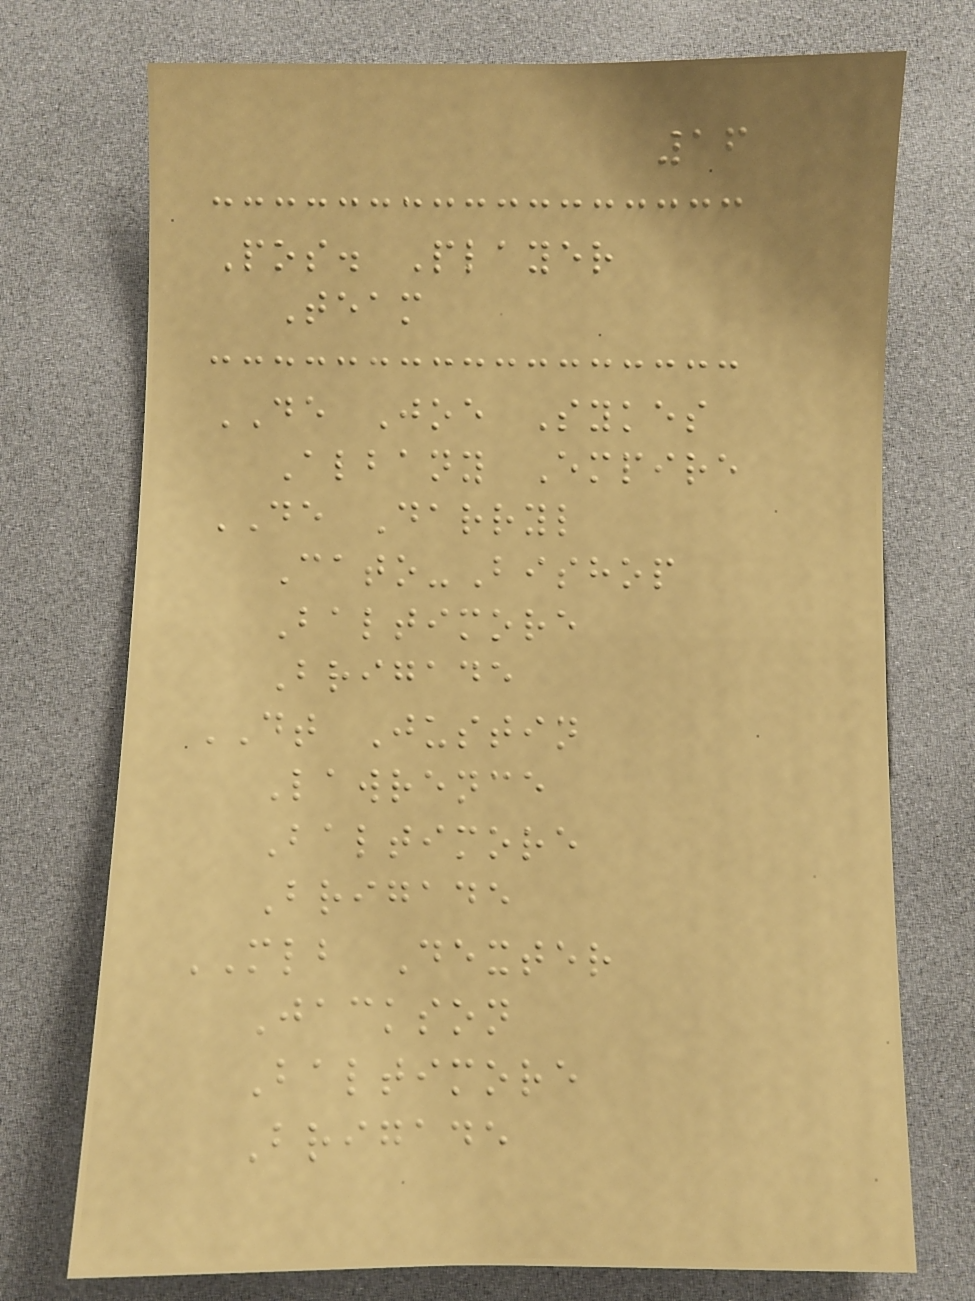16
Pos. Player
Team
DE Joe Sykes
Albany Empire
DE Darryl
Cato-Bishop
Baltimore
Brigade
DT Justin
Lawrence
Baltimore
Brigade
MLB Dexter
Jackson
Baltimore
Brigade
